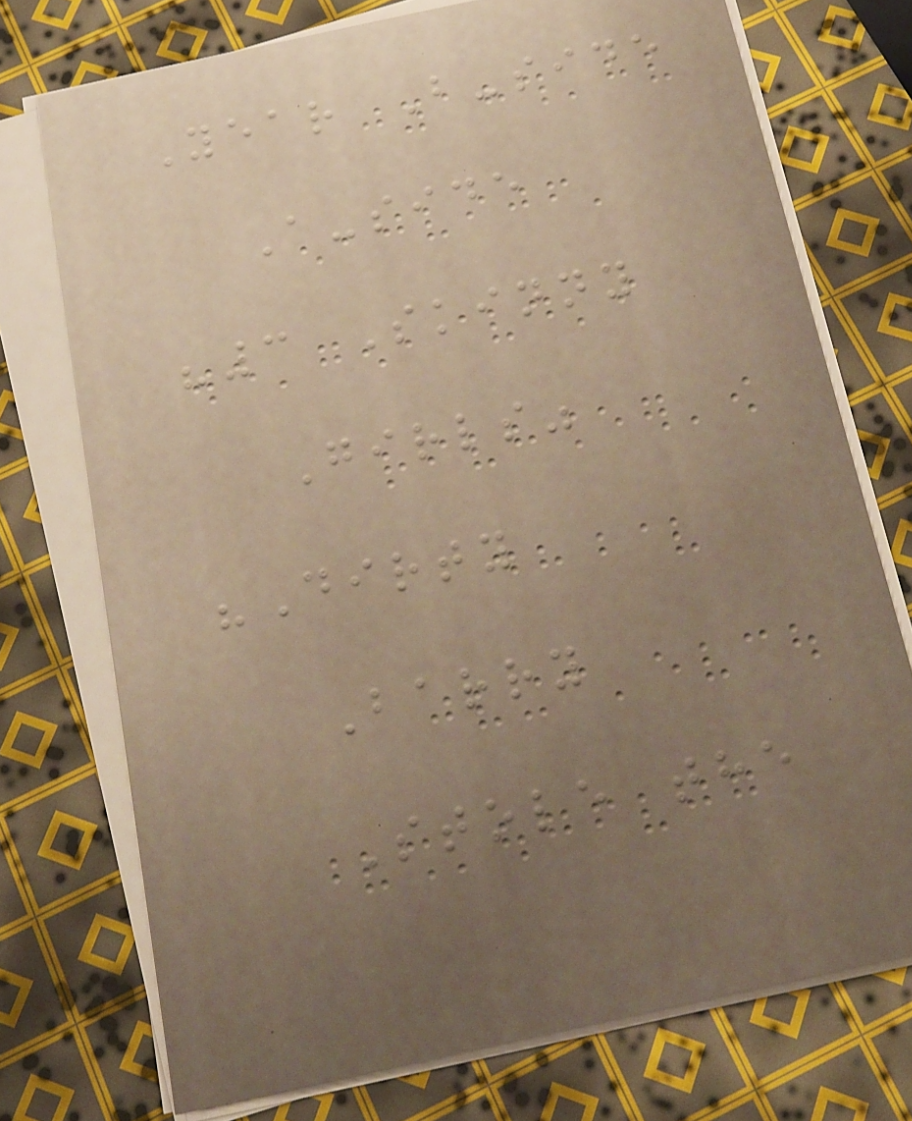Year B-side
A-side
"3 Skinny
Girls"
"Dirty
Barry
Stole the
